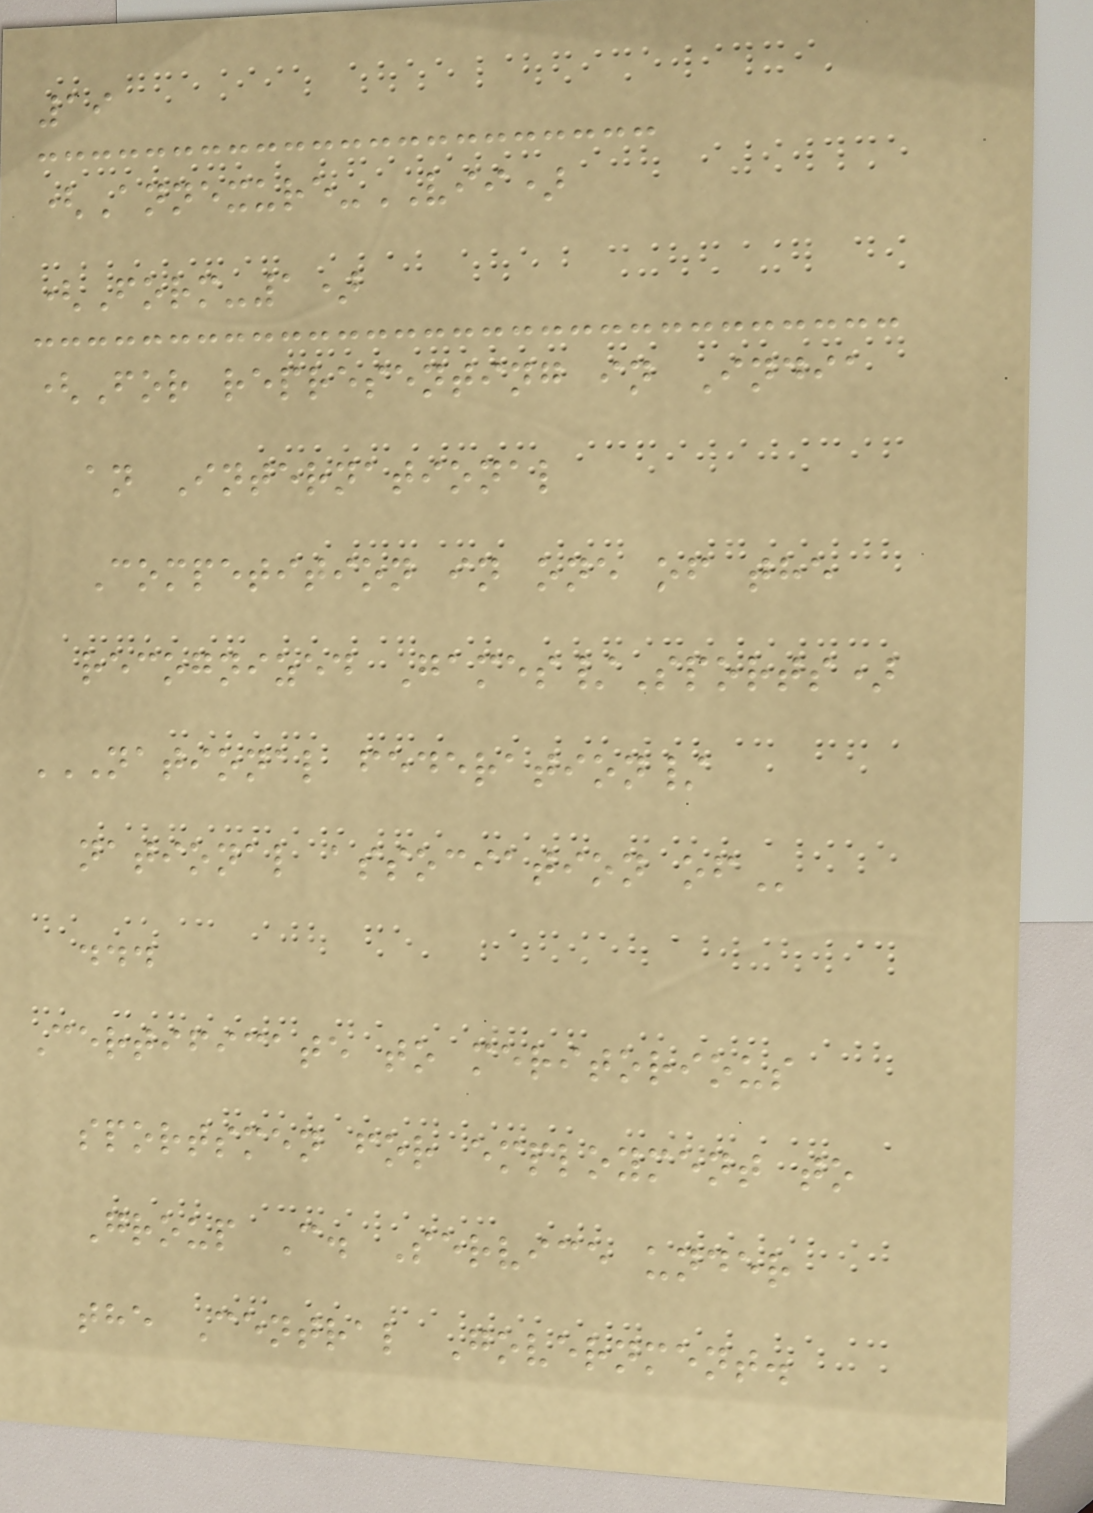19
(Annexure-VII)
(Form-1)
(For representing in India
an International
Competition in one of the
recognized Games/Sports)
NATIONAL FEDERATION/
NATIONAL ASSOCIATION OF
...
Certificate to meritorious
sportsmen for employment to
Group C. Service under
the Central Government.
